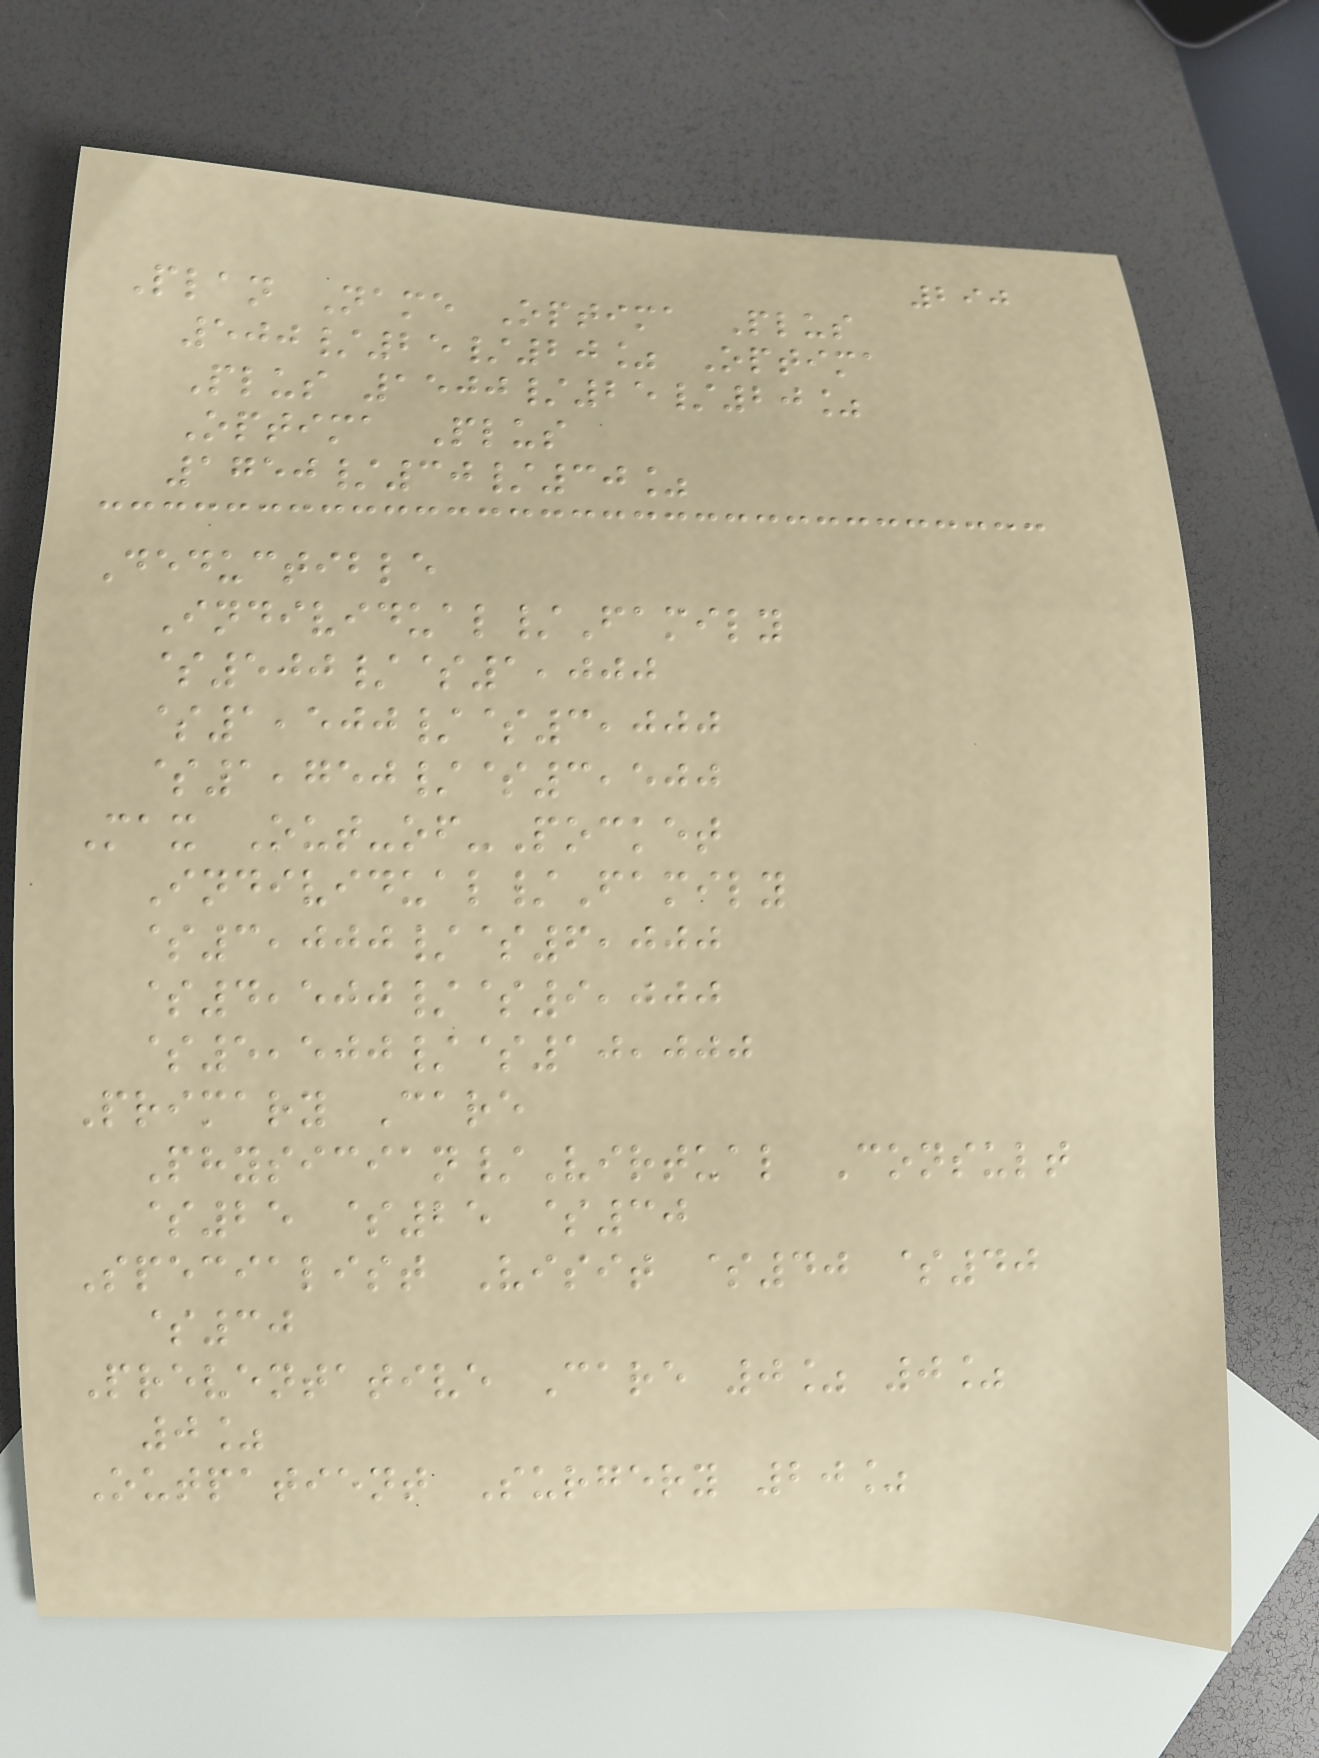290
Plan Name Optima Plus
500/25/20% Optima
Plus 1500/25/20%
Optima Plus
1750/30/30%
Deductible
Individual/Family
$500/$1,000
$1,500/$3,000
$1,750/$3,500
Max Out-of-Pocket
Individual/Family
$3,000/$6,000
$4,500/$9,000
$5,500/$10,000
Primary Care
Physician/Virtual Consult
$25 $25 $30
Specialist Visit $40 $40
$30
Preventative Care 0% 0%
0%
Outpatient Surgery 20%
